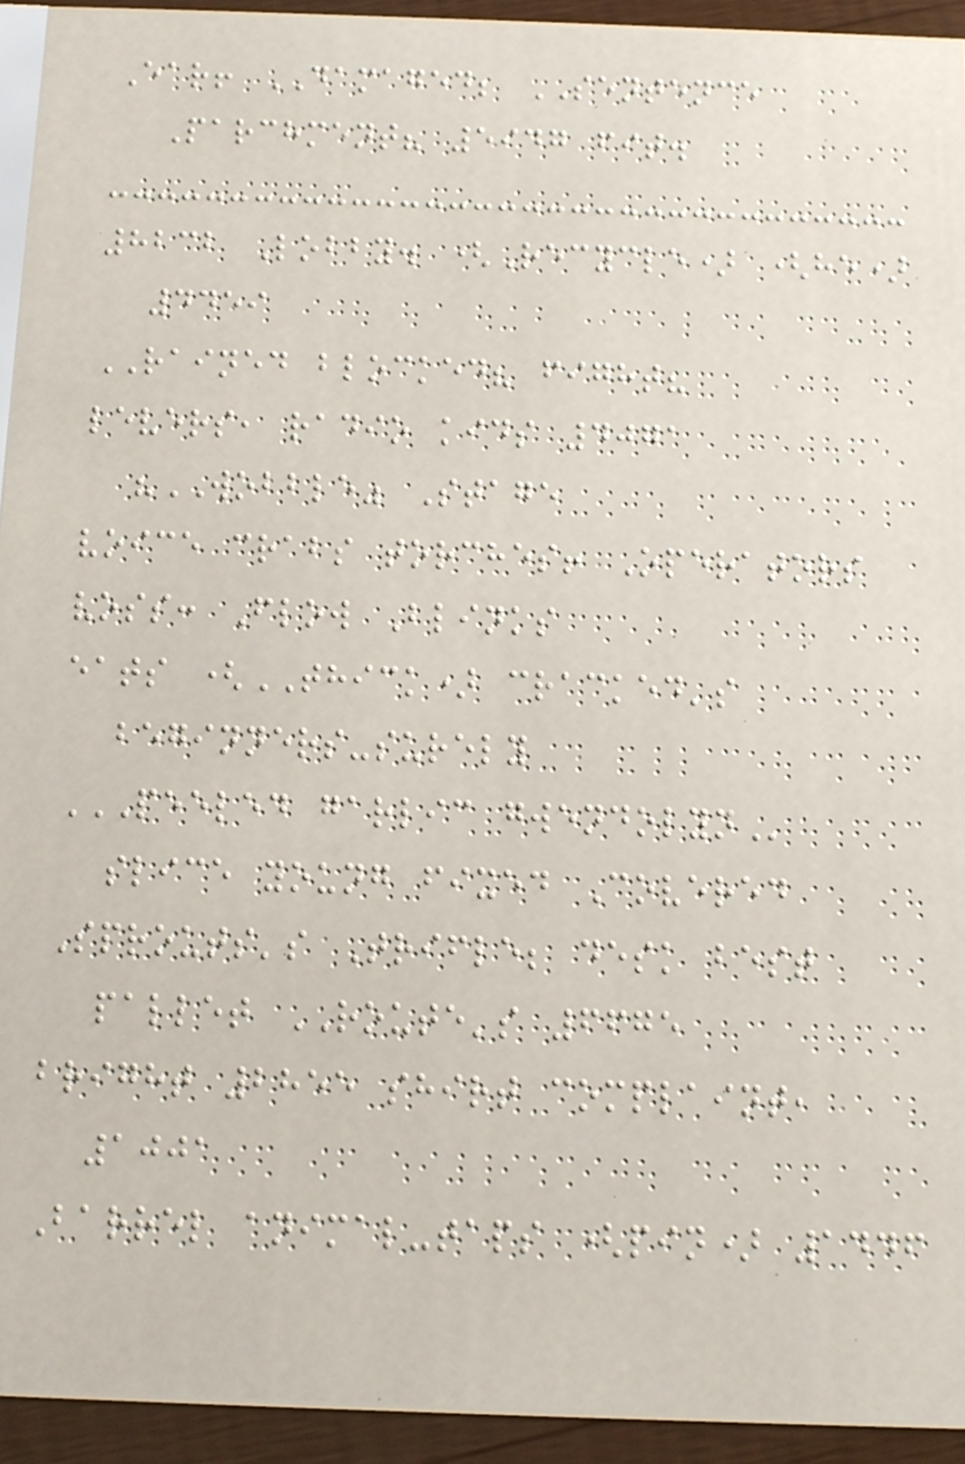Ear! DAMAGED; SENTENCE
Parchment? 5947 fit.
8232 Lobby. (Recycle) (he)
4459
RAINED blocked? fight?
levers, radio kids 4071
"WOBBLE" Stage
voice crabs torches! Operators
voss: Flow Blinks
eats (THICK) cracked's
beginners-surely
PEELED GARLIC GWENDOLYN
slice young fixed Covered
Sprouts's Trifle; desk best
pallet ROUTE's 6675
bright 2855 shirt complaint,
1001
Barrel animal-taps (pin) 1446
